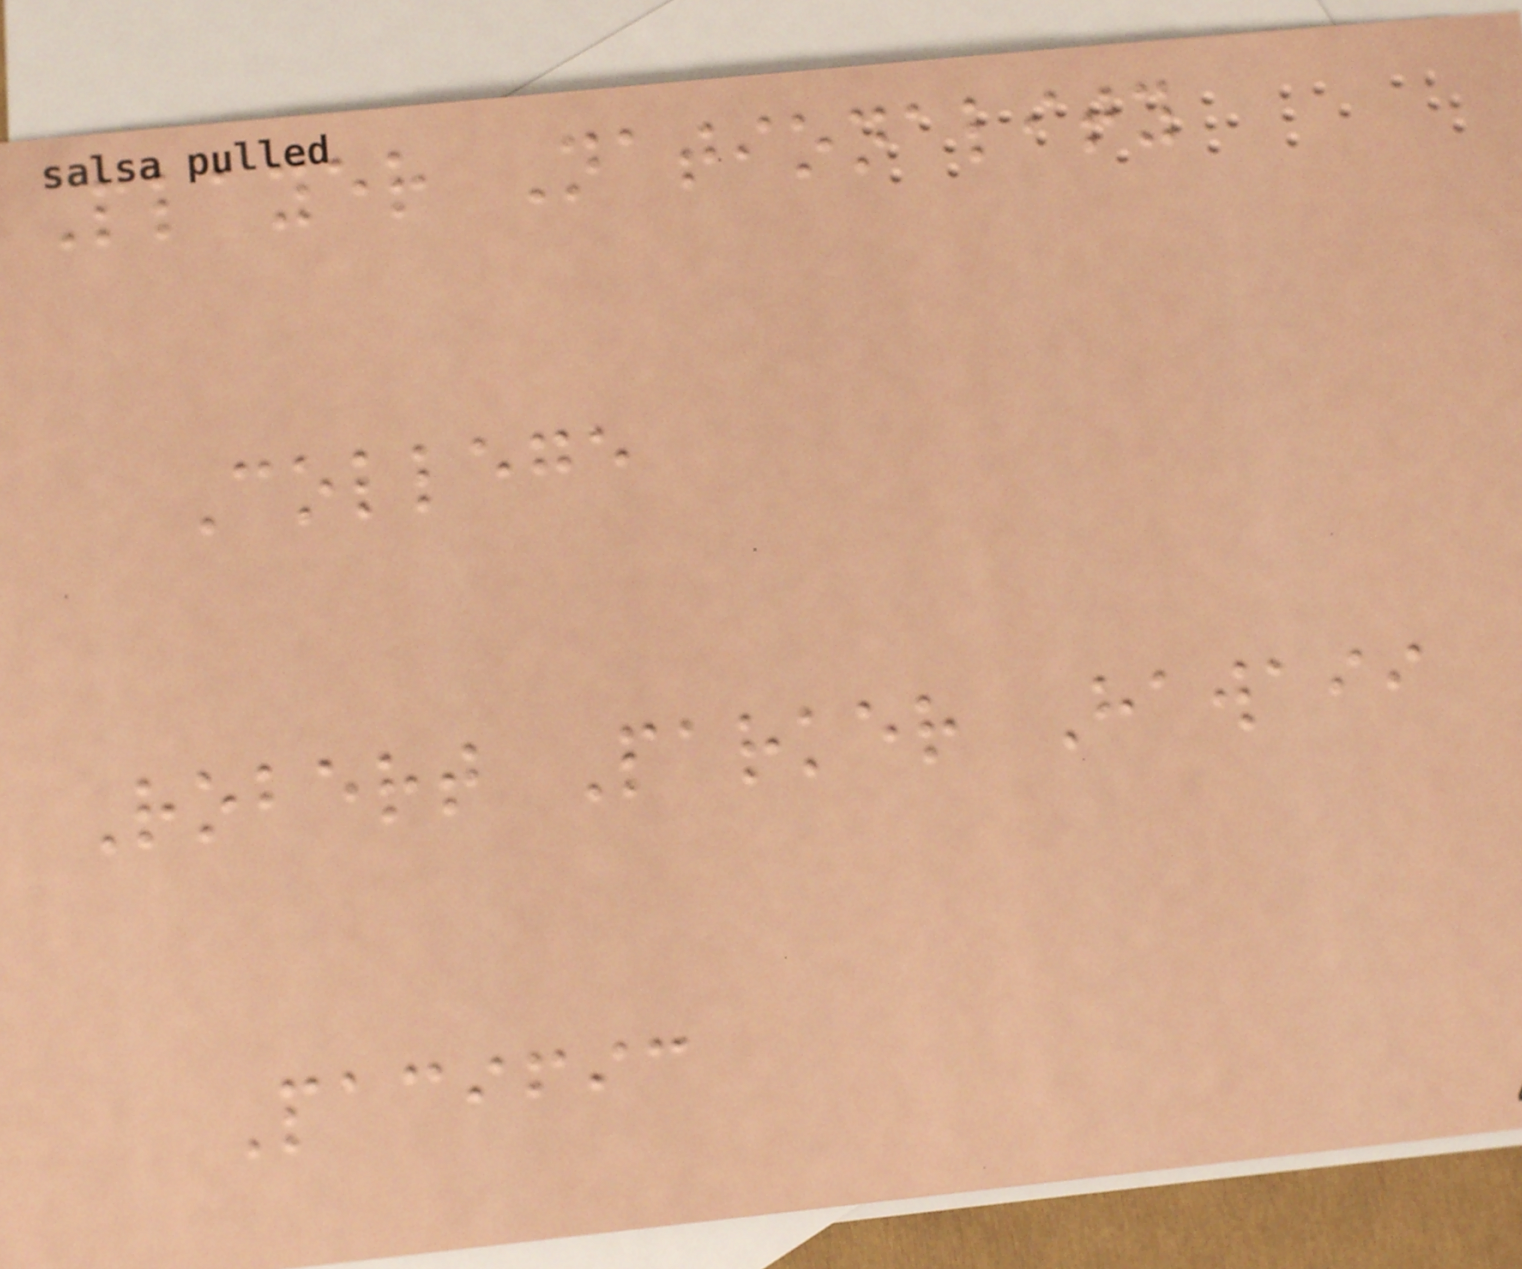Player Nationality
College
Robert Parker Hawaii
Pacific
